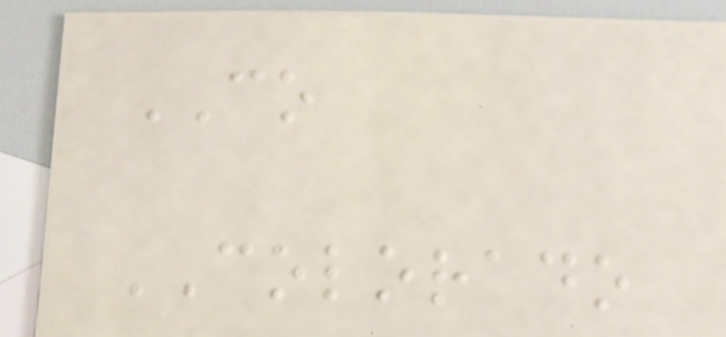CO
COLORADO
